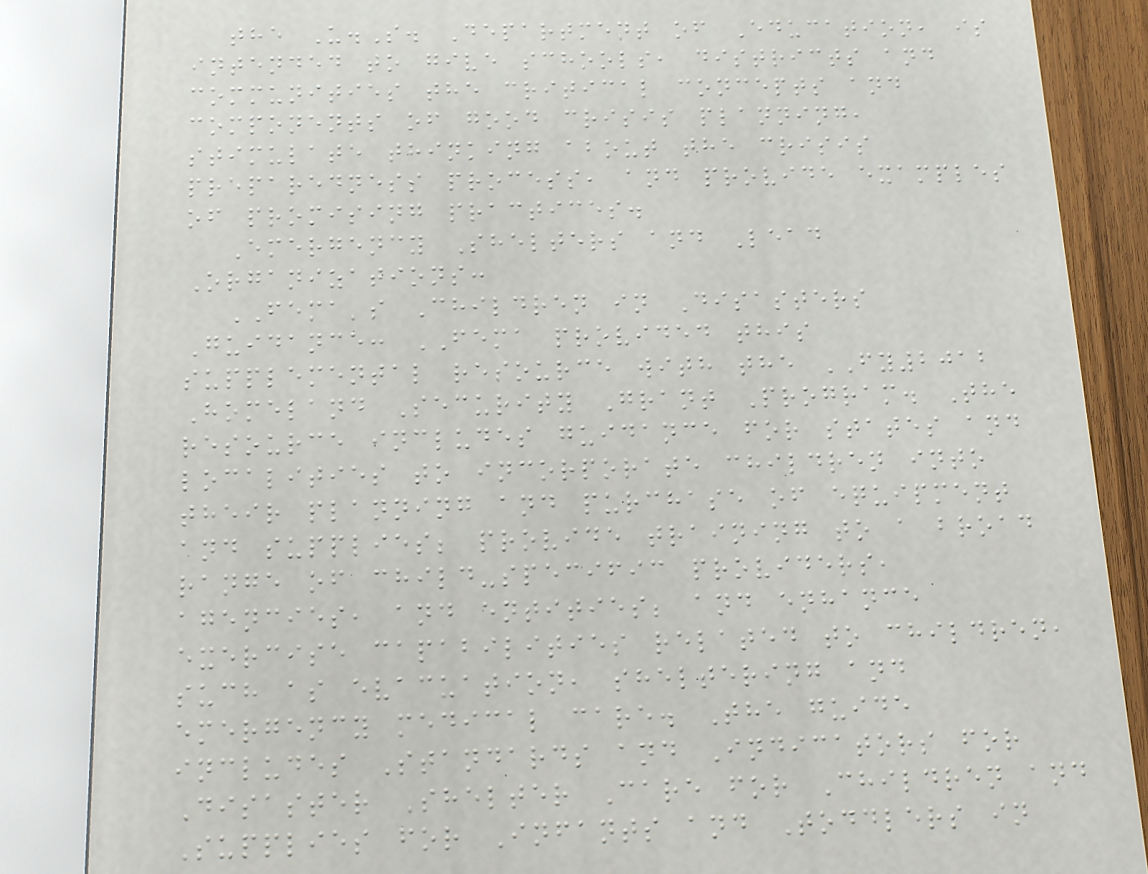the U.S. Department of Education, is
intended to give schools, districts and
communities the critical concepts and
components of good crisis planning,
stimulate thinking about the crisis
preparedness process, and provide examples
of promising practices.
Emergency Shelters and Lead
Organizations:
FEMA's Children in Disasters
Guidance: FEMA provided this
supplemental resource with the FY2012
Homeland Security Grant Program. The
resource includes guidance for states and
localities to incorporate children into
their planning and purchase of equipment
and supplies; provide training to a broad
range of child-specific providers,
agencies, and entities; and enhance
exercise capabilities related to children,
such as evacuation, sheltering and
emergency medical care. The guide
includes Standards and Indicators for
Disaster Shelter Care for Children and
Supplies for Infants and Toddlers in
